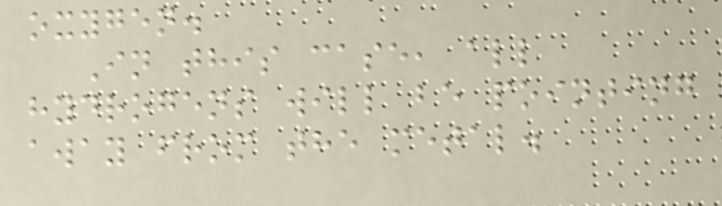oxygen.
In this case, all
hydrogens will be pointing
away from the metal.
